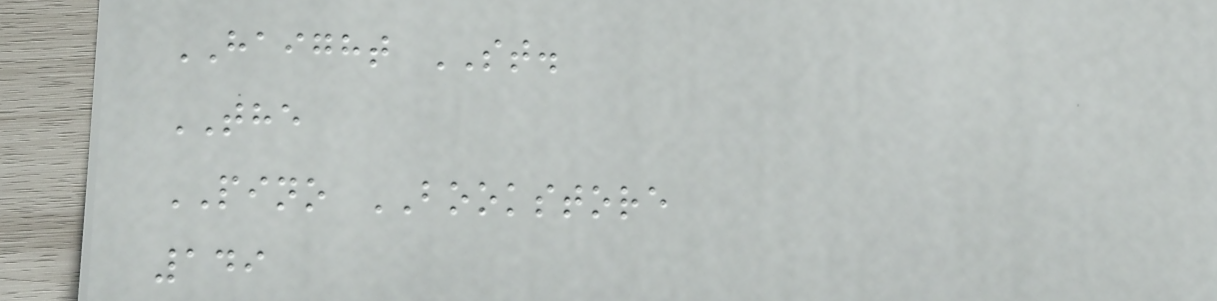HAIGHT ST.
THE
PINO BOOKSTORE
149
